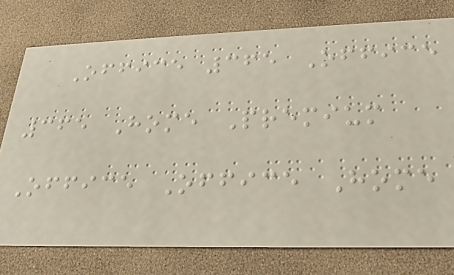Office 365 Office
365 Home Premium
Office Office Home
